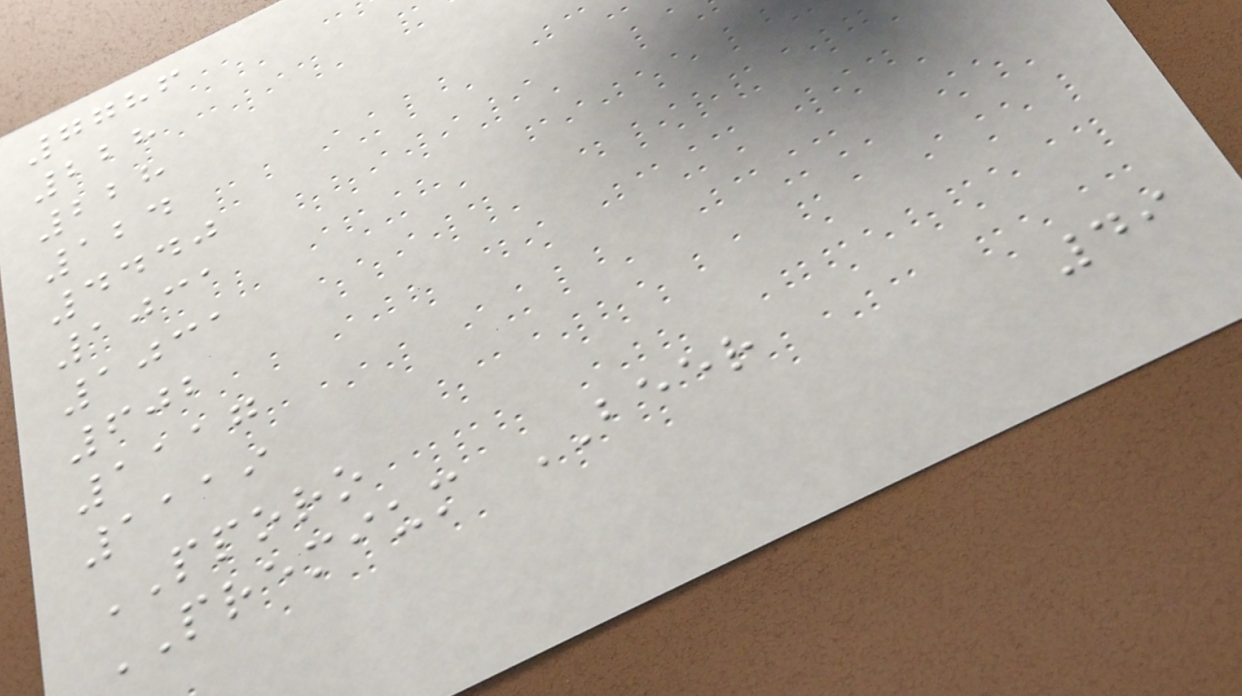7786
228
228
124
4440
1031
1031
602
1117
1119
PPORO
PREMIUM BEER
49
